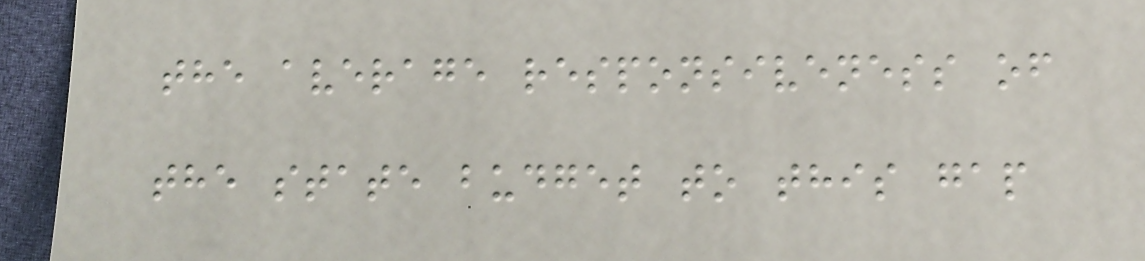the average responsiveness of
the state budget to this gap
